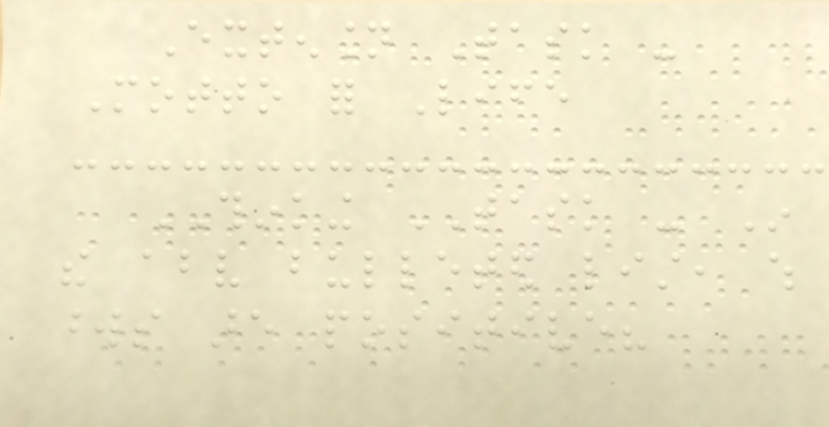Extension Task -
Motto for Life
THINKING TASK - In
the above bulleted list, which
words are positive?
